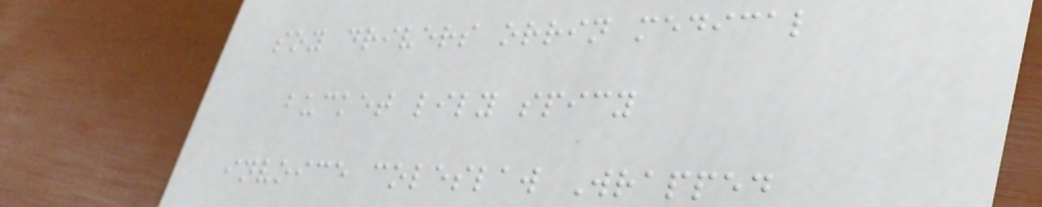soy drivers orrin medical
bucket lily spicy
invoice coleslaw Wrapped
